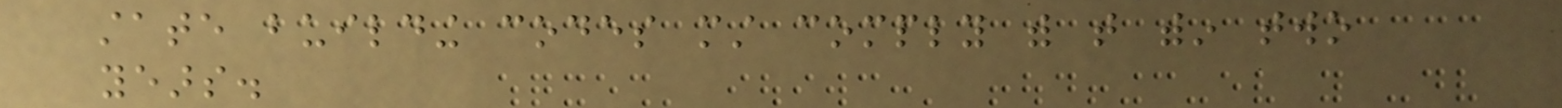state building codes must comply with that within two
years.
